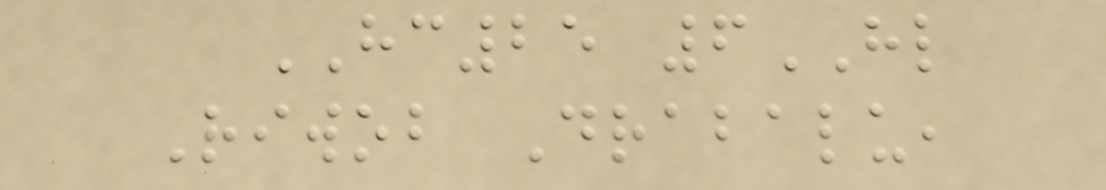HC25 6HL
Riwob Drabalu,
